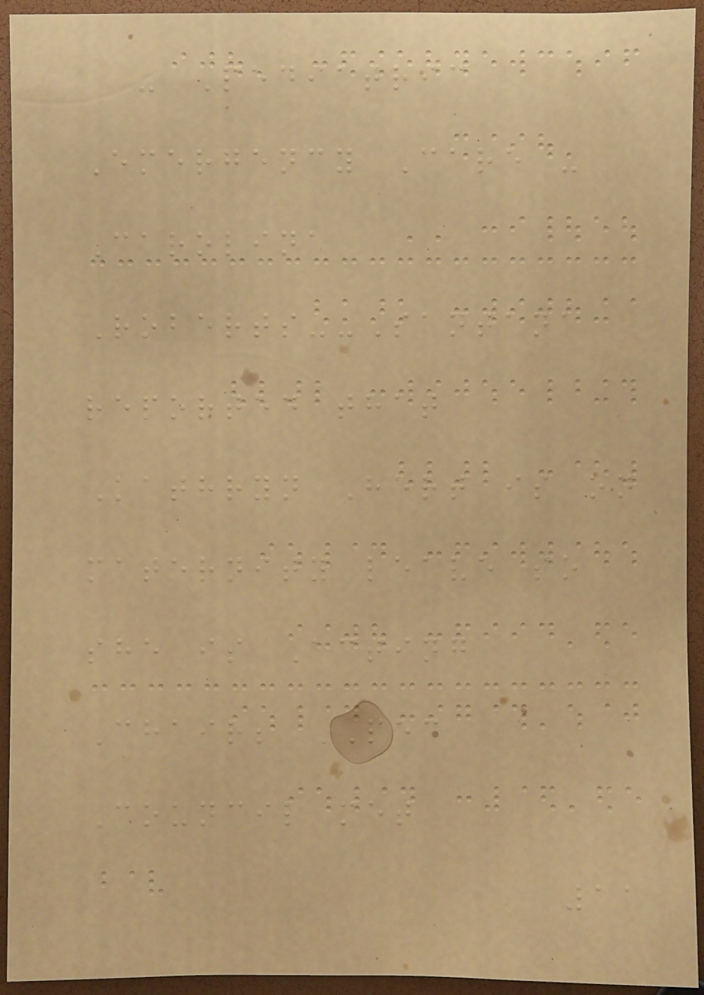- Pediatric
Emergency Care -
Carolina
Roberts--Santana
reported that
Kathryn Hert is on
maternity leave so
she is Acting
Chair; PEC
Council met
11
